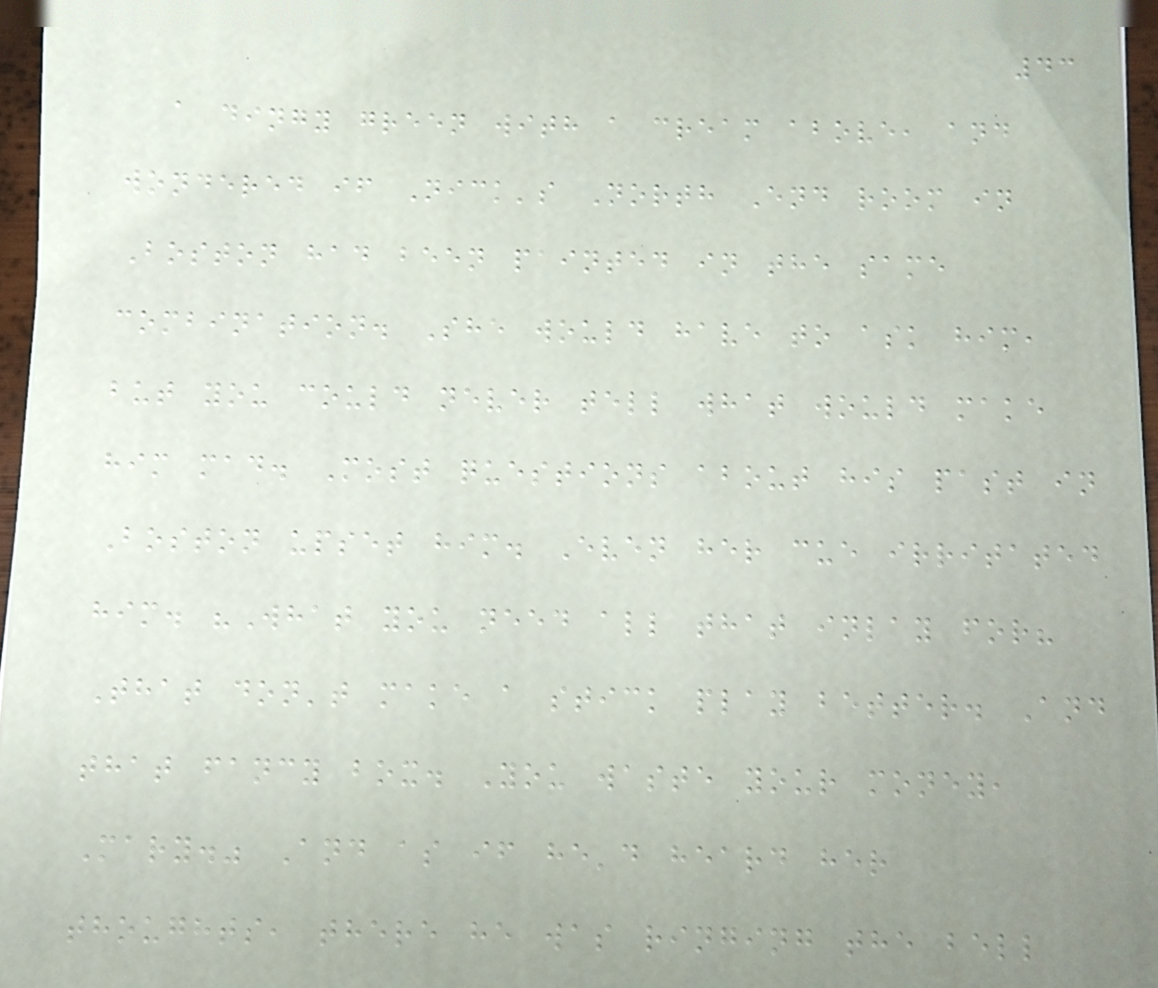43
a dingy green with a cream above, and
wondered if Nick's North End room in
Boston had been painted in the same
combination. She would have to ask him,
but you could never tell what would make
him mad. Most questions about his past in
Boston upset him. Even her cue irritated
him. "What you need all that inlay for?
That don't make a stick play better. And
that fancy box. You waste your money,
Mary." And as if he'd heard her
thoughts, there he was ringing the bell
